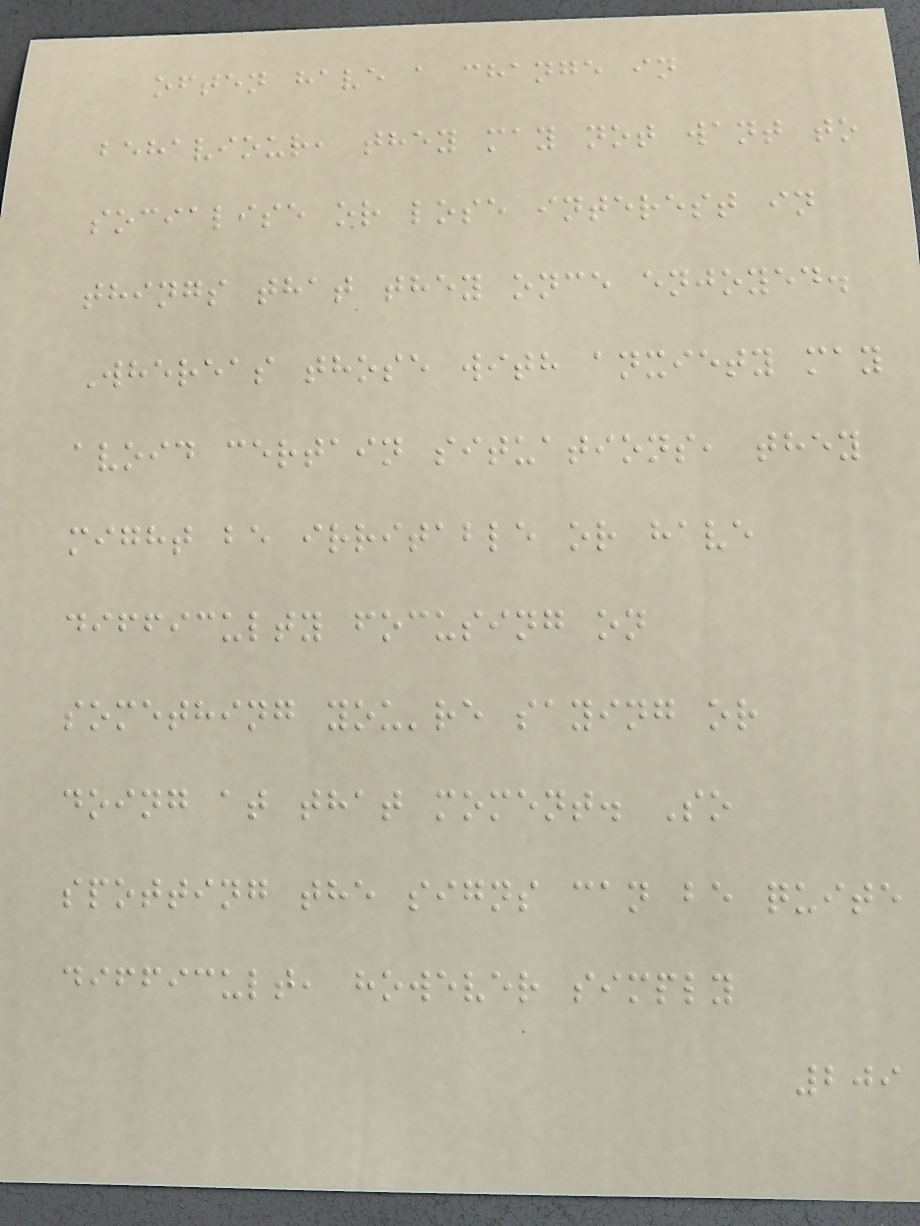often have a change in
behaviour, they may not want to
socialise or lose interest in
things that they once enjoyed.
Whereas those with anxiety may
avoid certain situations, they
might be irritable or have
difficulty focusing on
something you're saying or
doing at that moment. So
spotting the signs can be quite
difficult, however simply
209
